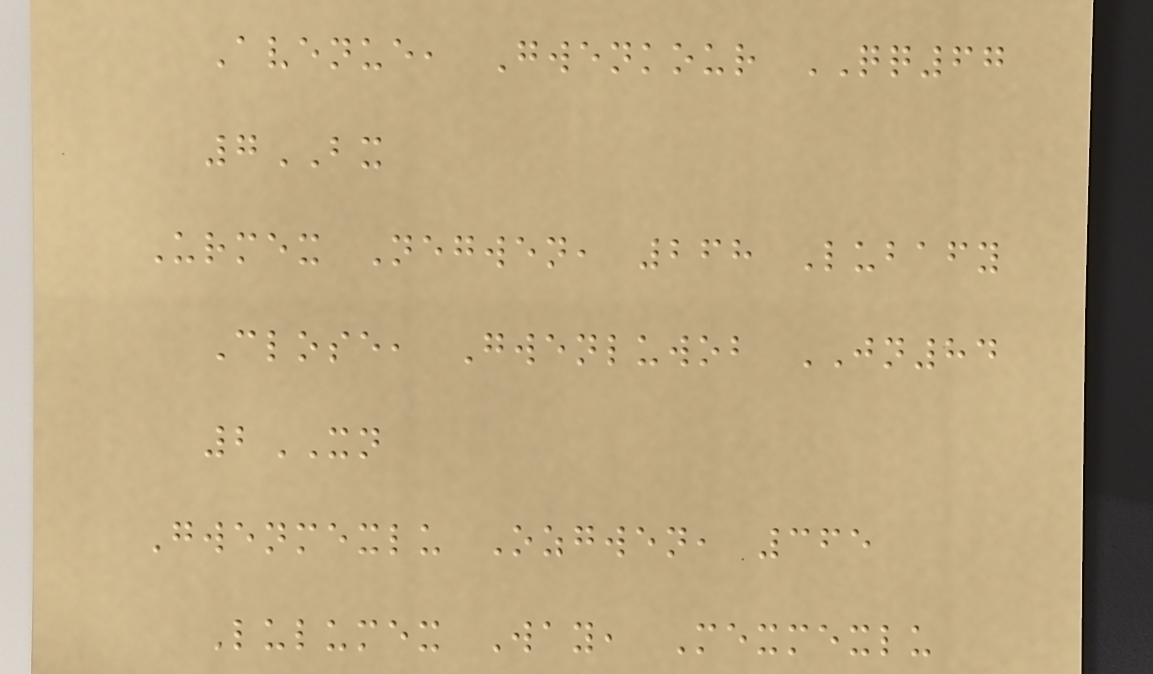Avenue, Gwenkour QQ67
7BX
Urmex Negwen, 268 Lubafy
Close, Gwenluwob JN84
2XN
Gwenmexlu Ozgwen, 365
Lulumex Way, Mexmexlu
